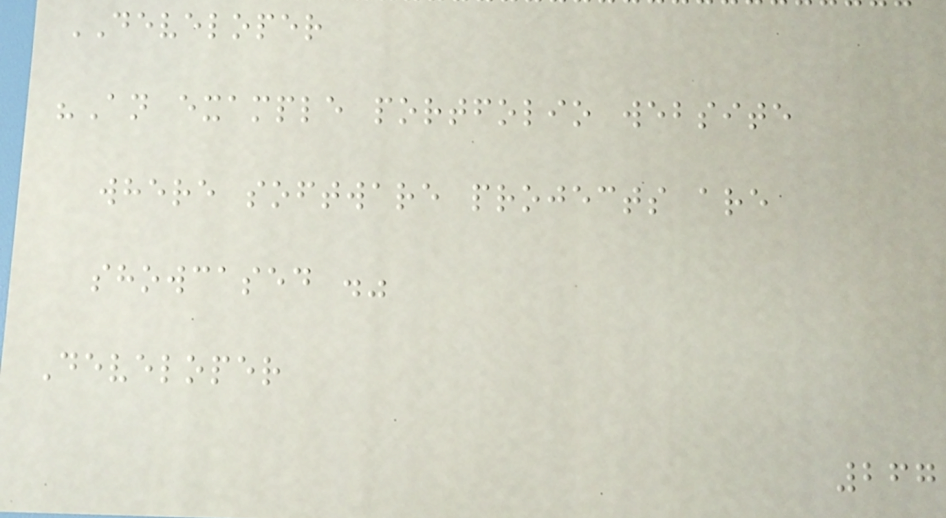DEVELOPER
"An example portfolio website
where software projects are
showcased ."
Developer
267
